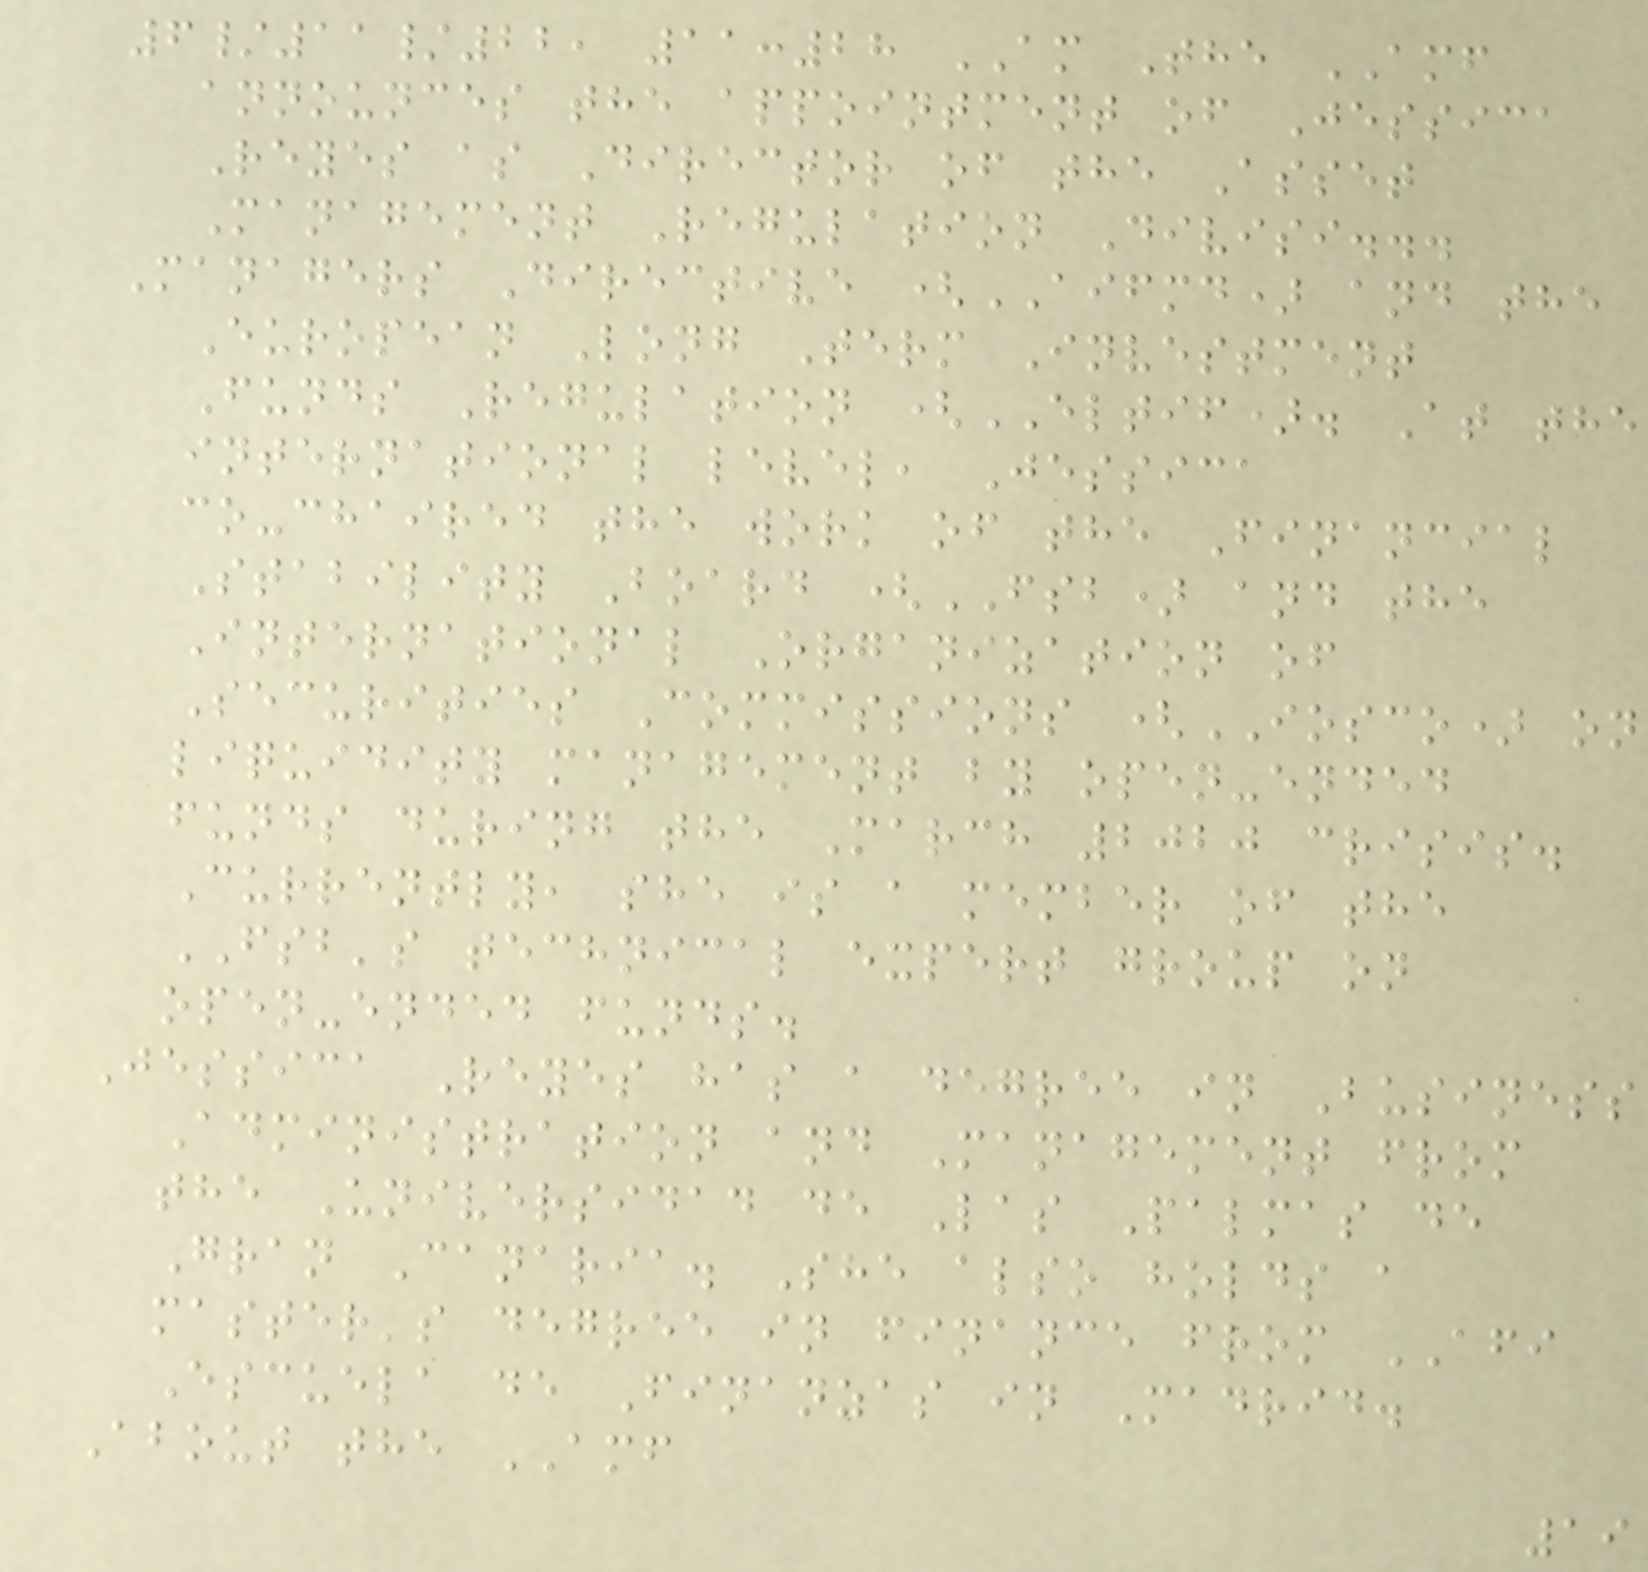6/11/22, 11:28 AM The AMF
announces the appointment of Jessica
Reyes as Director of the Asset
Management Regulation Divisi...
Managers Directive (AIFMD) and the
European Long Term Investment
Funds Regulation (ELTIF). At the
international level, Jessica
co-chaired the work of the Financial
Stability Board (FSB) and the
International Organization of
Securities Commissions (IOSCO) on
liquidity management by open-ended
funds during the March 2020 crisis.
Currently, she is a member of the
FSB's technical expert group on
open-ended funds.
Jessica Reyes has a degree in Business
Administration and Management from
the Universidad de Las Palmas de
Gran Canaria. She also holds a
master's degree in finance from AFI
Escuela de Finanzas in Madrid.
About the AMF
19
